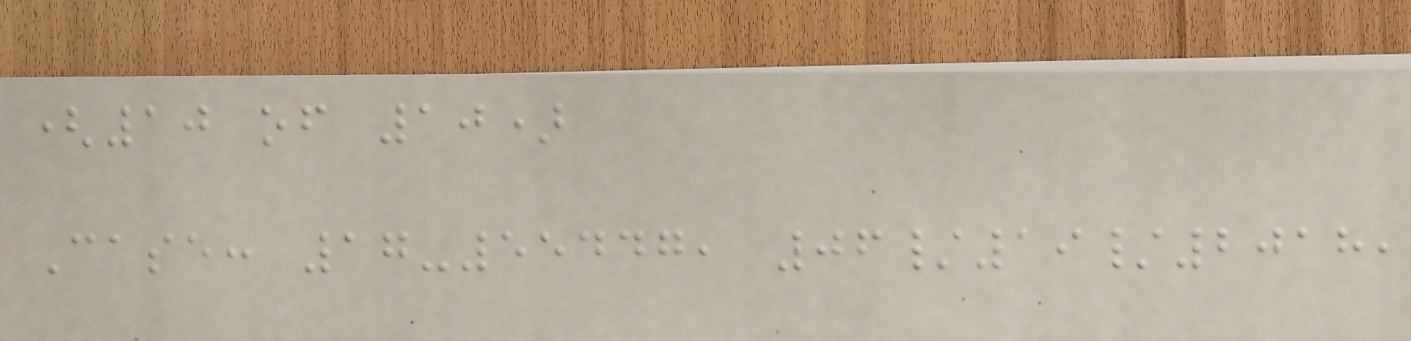(10 of 10)
Case: 17-55447, 06/19/2018,
